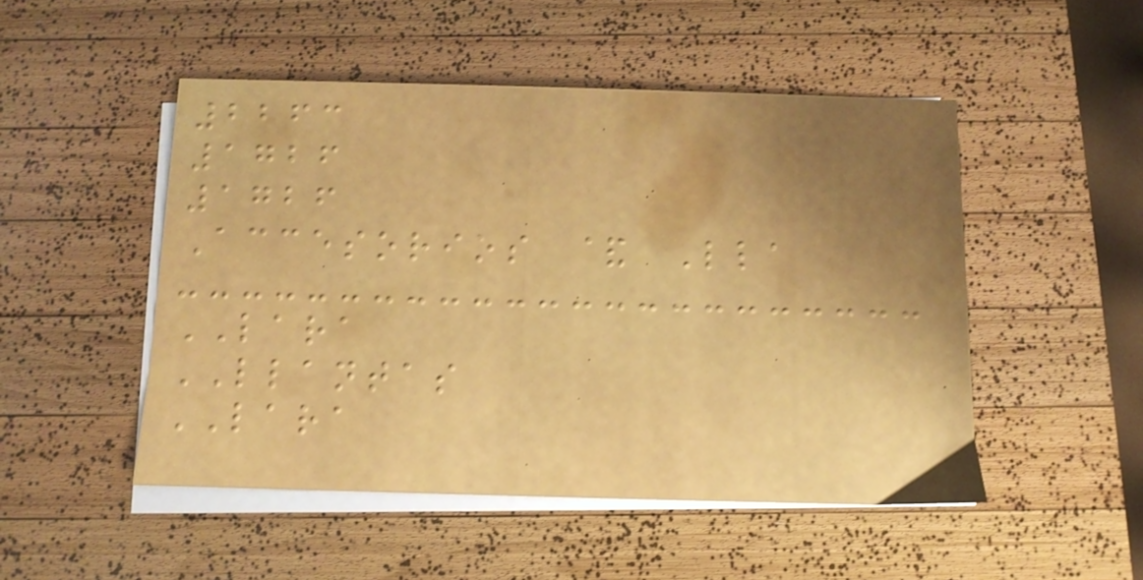2263
1726
1726
Accesorios & Lla
LARA
LLANTAS
LARA
